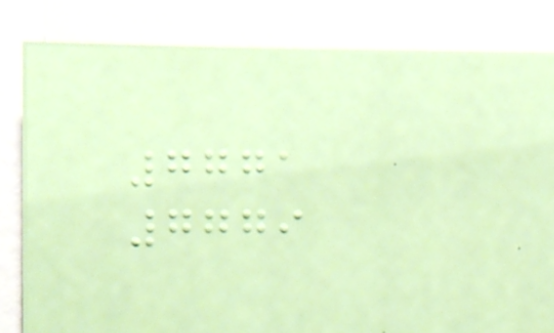7771
7779
